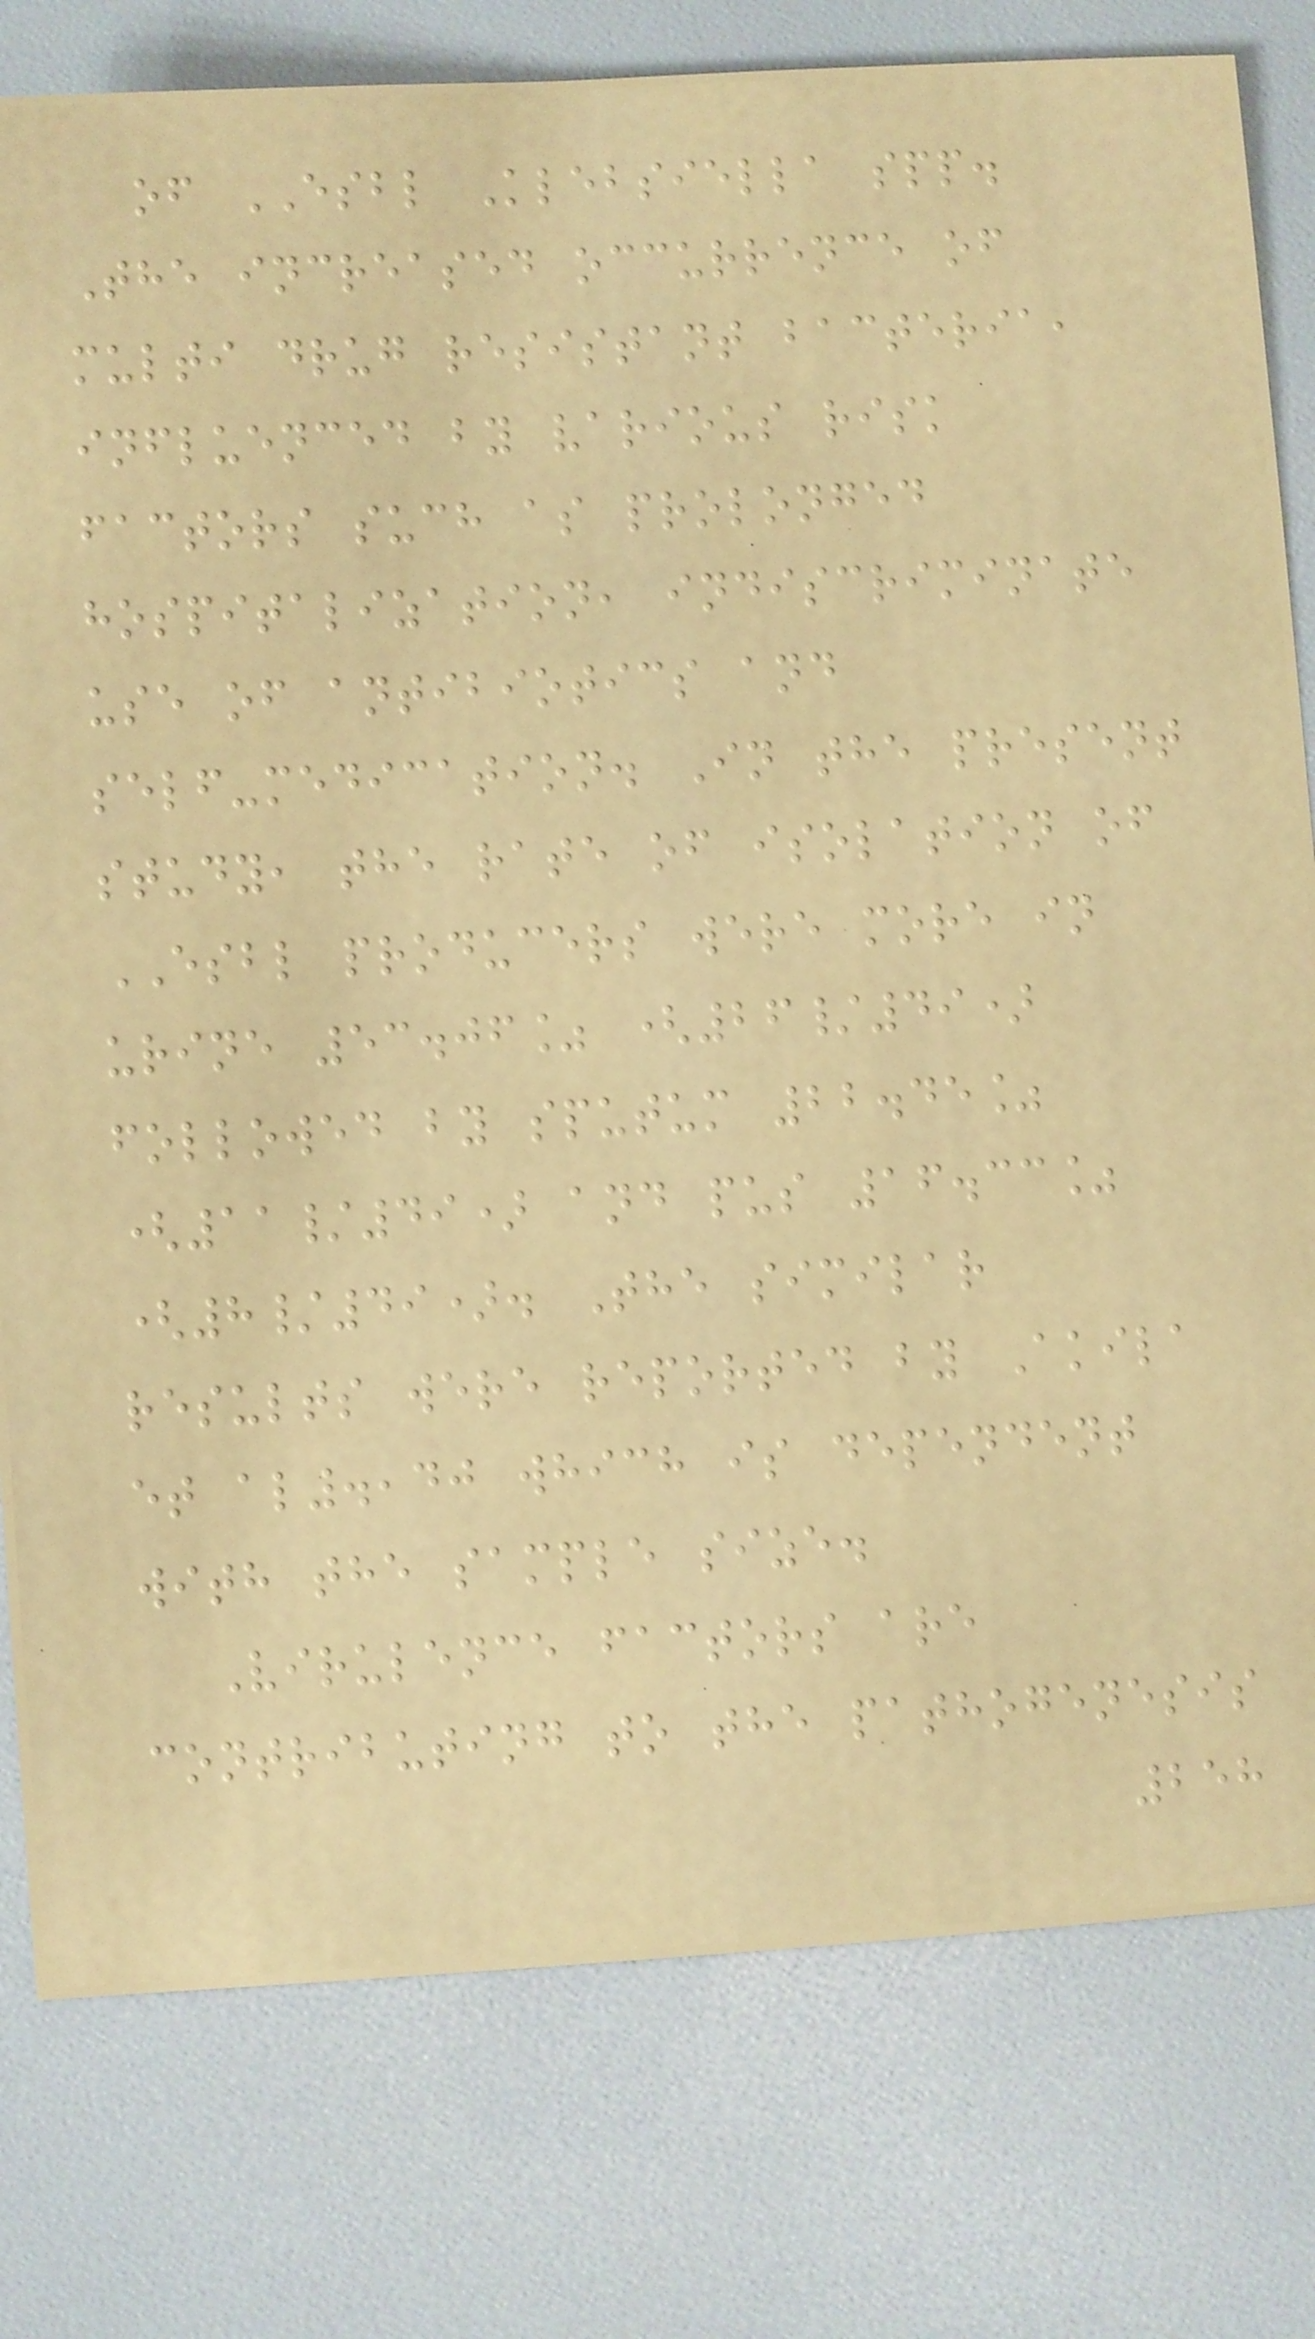of ESBL Klebsiella spp.
The increased occurrence of
multi drug resistant bacteria,
influenced by various risk
factors such as prolonged
hospitalization, indiscriminate
use of antibiotics and
self-medication. In the present
study, the rate of isolation of
ESBL producers were more in
urine 53.06% (26/49)
followed by sputum 22.45%
(11/49) and pus 16.33%
(8/49). The similar
results were reported by Akila
et al.,40 which is dependent
with the sample size.
Virulence factors are
contributing to the pathogenesis
258
